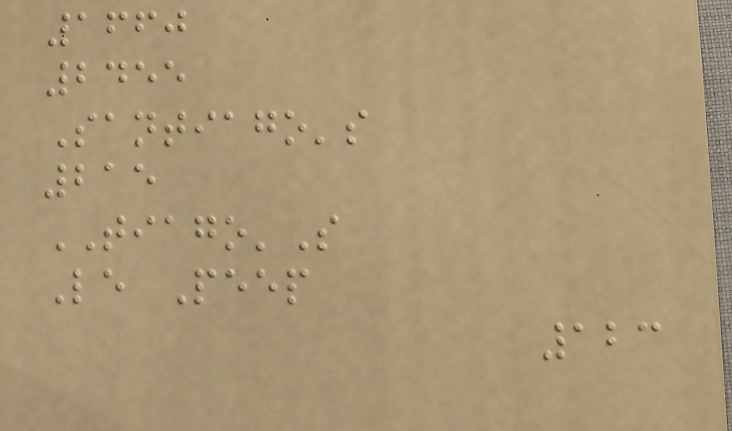1660
2455
Santiago's
215
TIAGO'S
Le Peep
123
